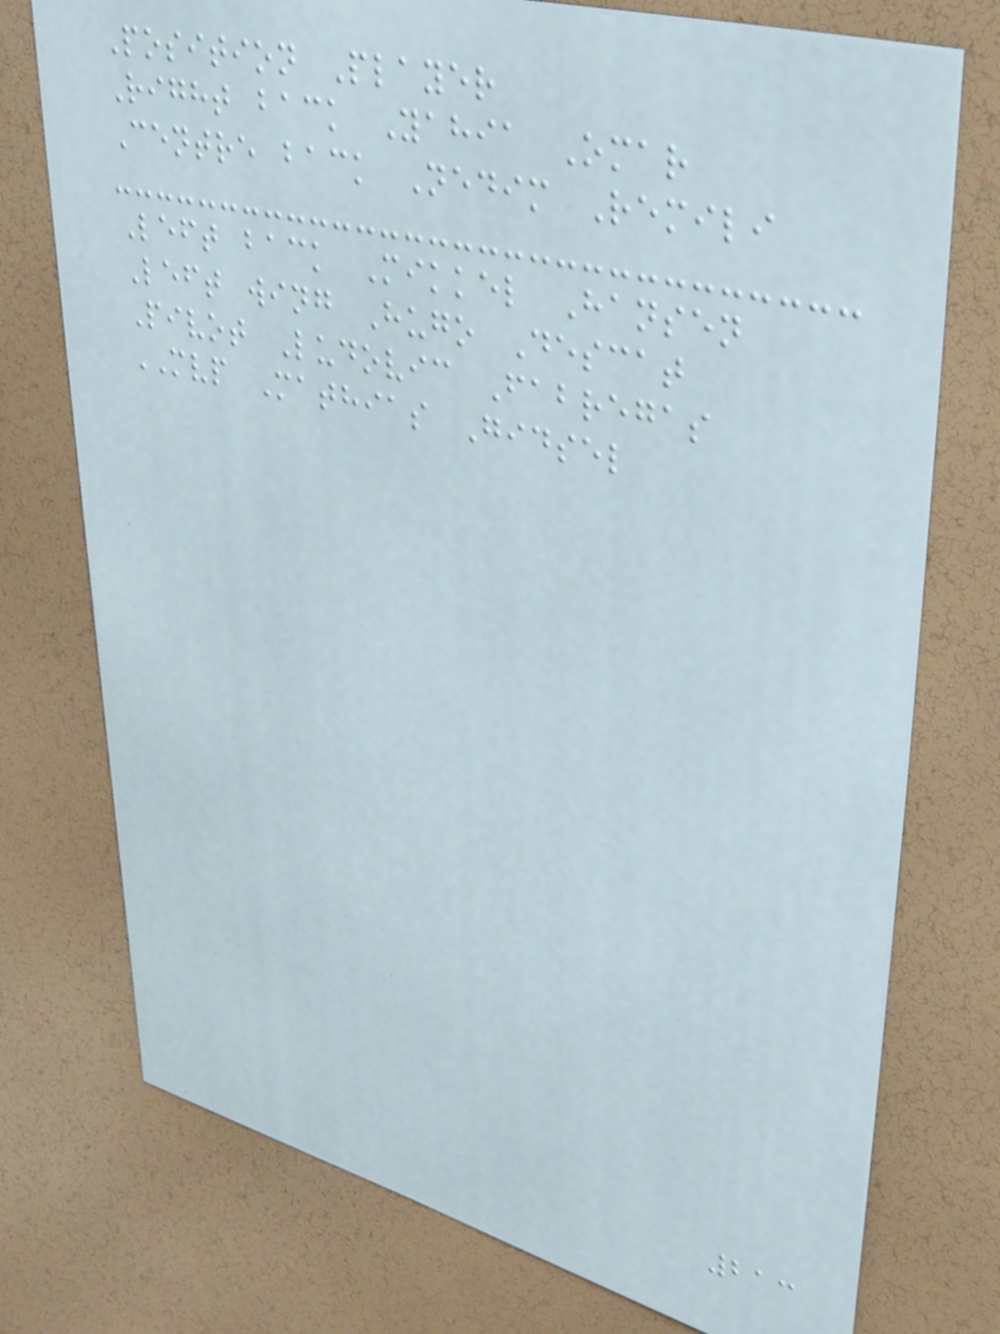Position Player
Right back Yahia Omar
Centre back Nedim Remili
Left back Mikkel Hansen
Left wing Hugo Descat
Pivot Ludovic Fabregas
MVP Mathias Gidsel
213
